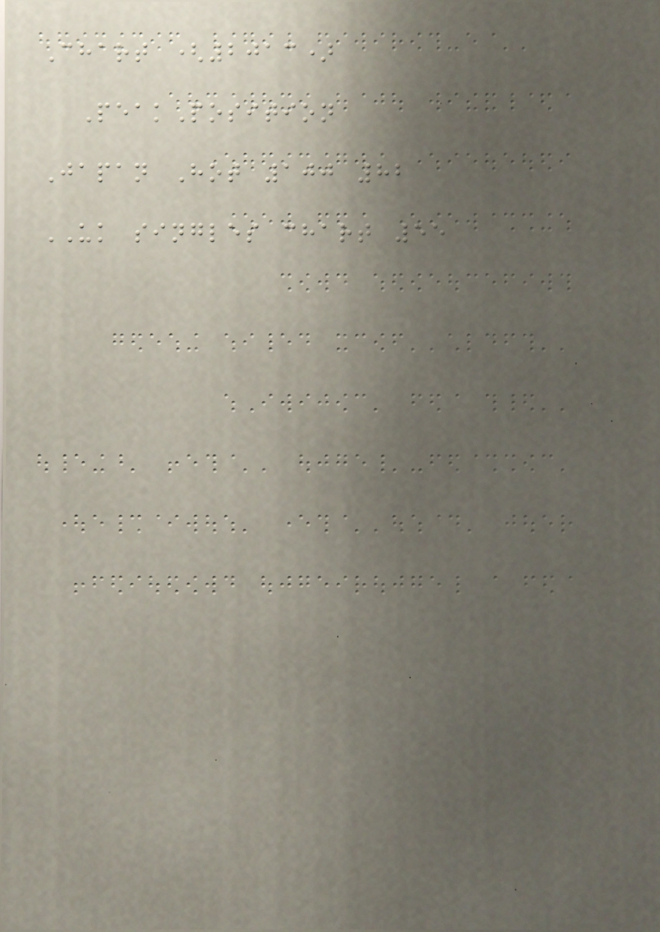Chart (2013)
PeakPosition
Japan Hot 100 82
UK singles chart 55
